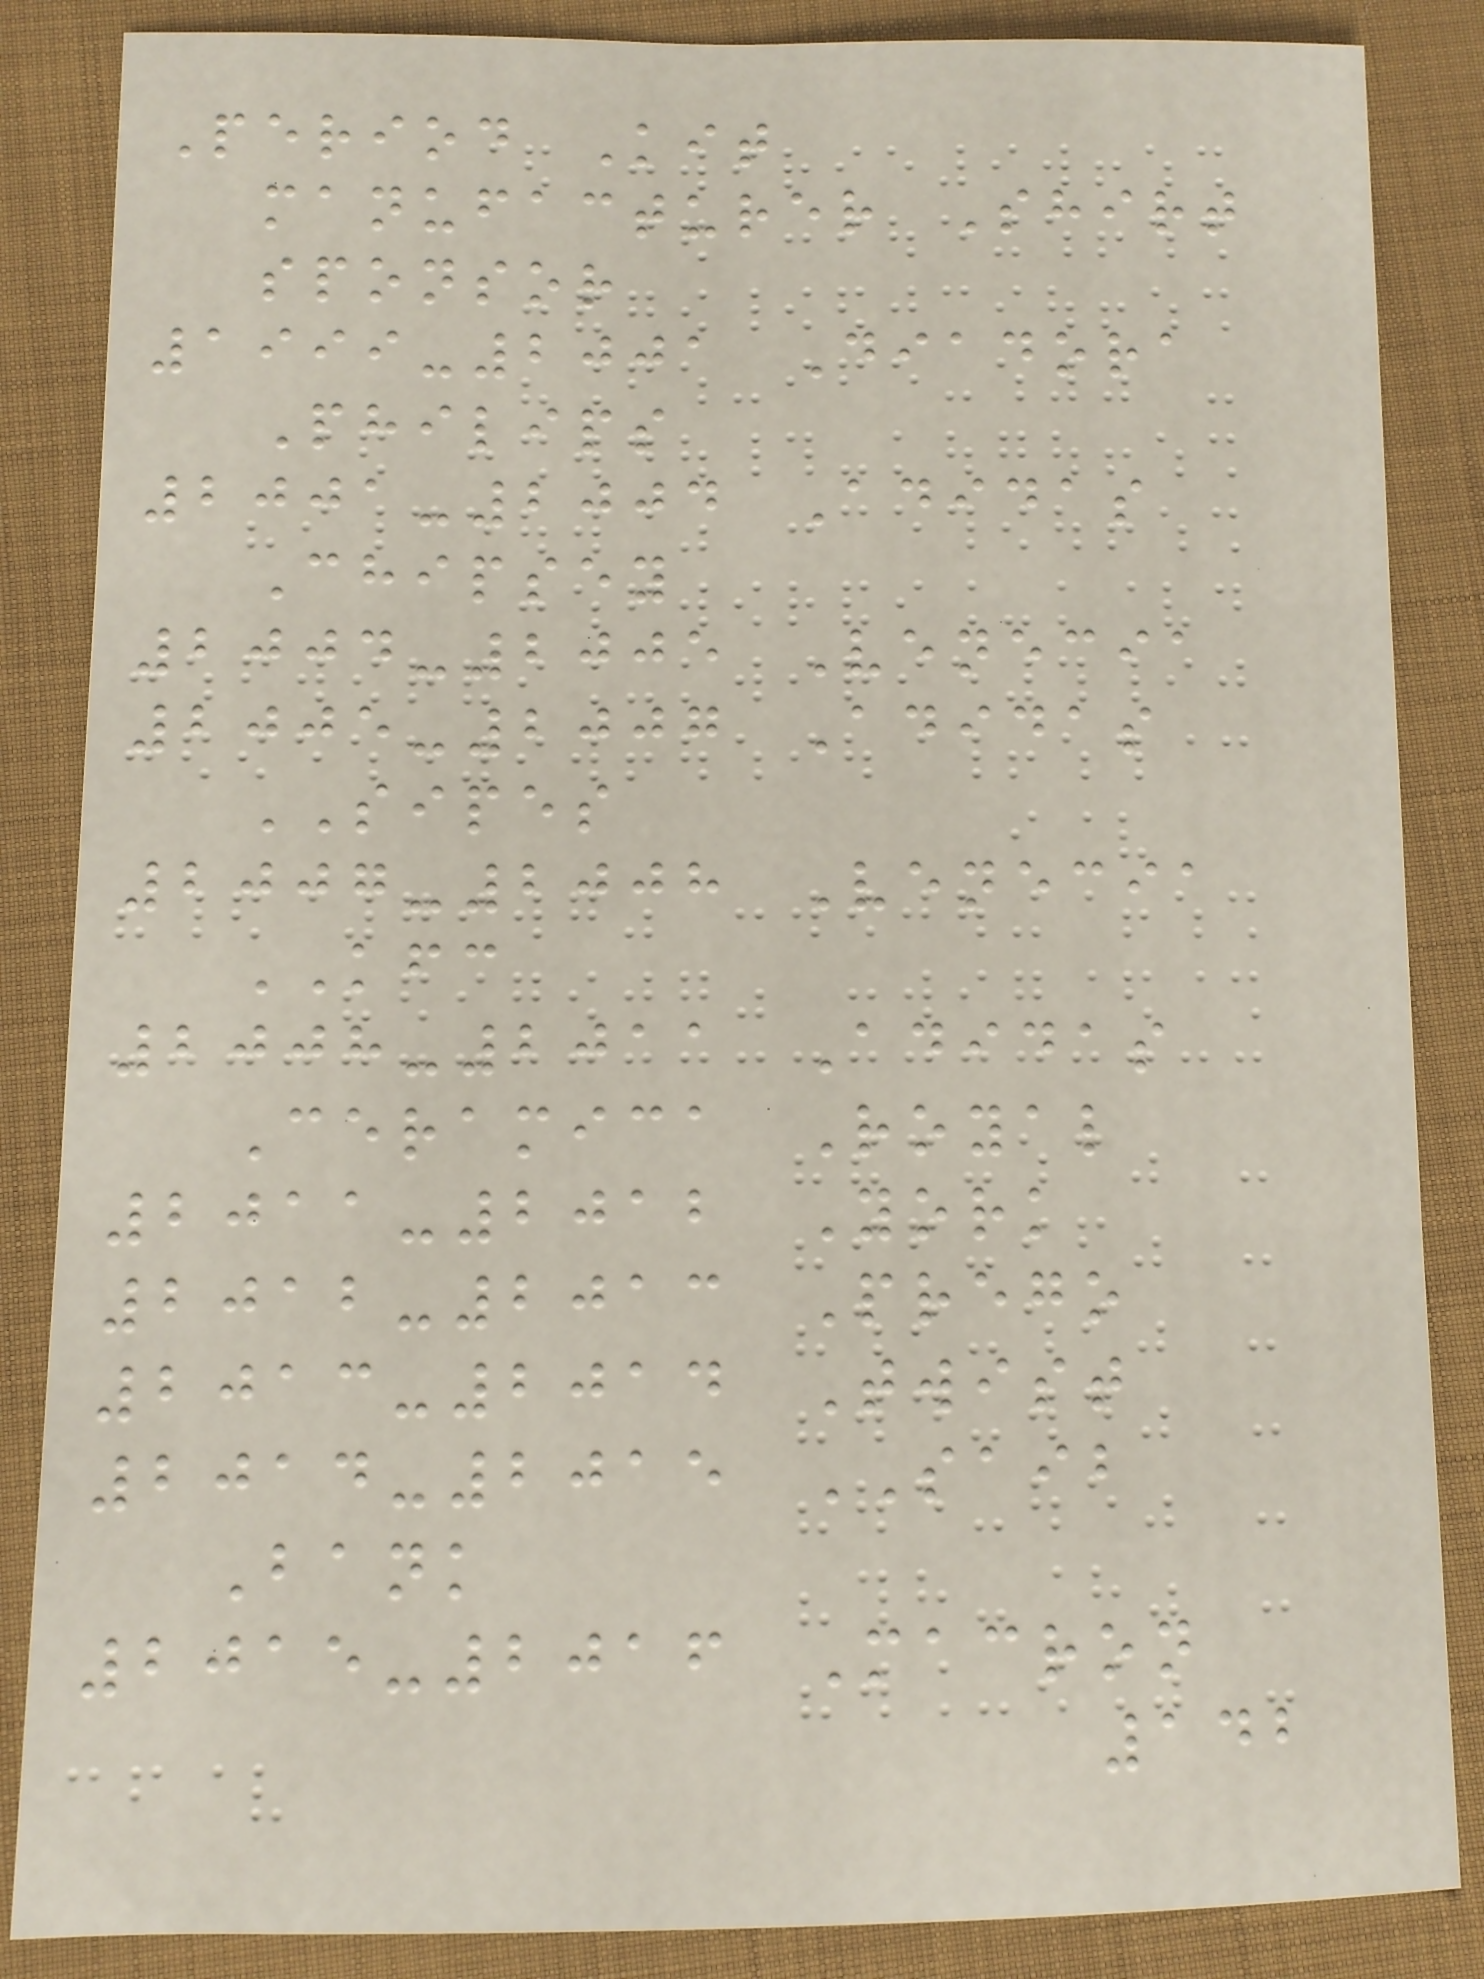Period Kit
manufacturer Shirt
sponsor
1999-2001 Diadora
Philips
2001-2004 Adidas
Chipsey
2004-2005 Venecia
2005-2007 Adidas
SIPES
2007-2008 Venecia
KFC
2008-2011 Adidas
Ceramica Royal
2011-2012 York
2012-2013 Prego
2013-2014 Twist
2014-2015 SAIB
Bank
2015-2016 Macron
142
